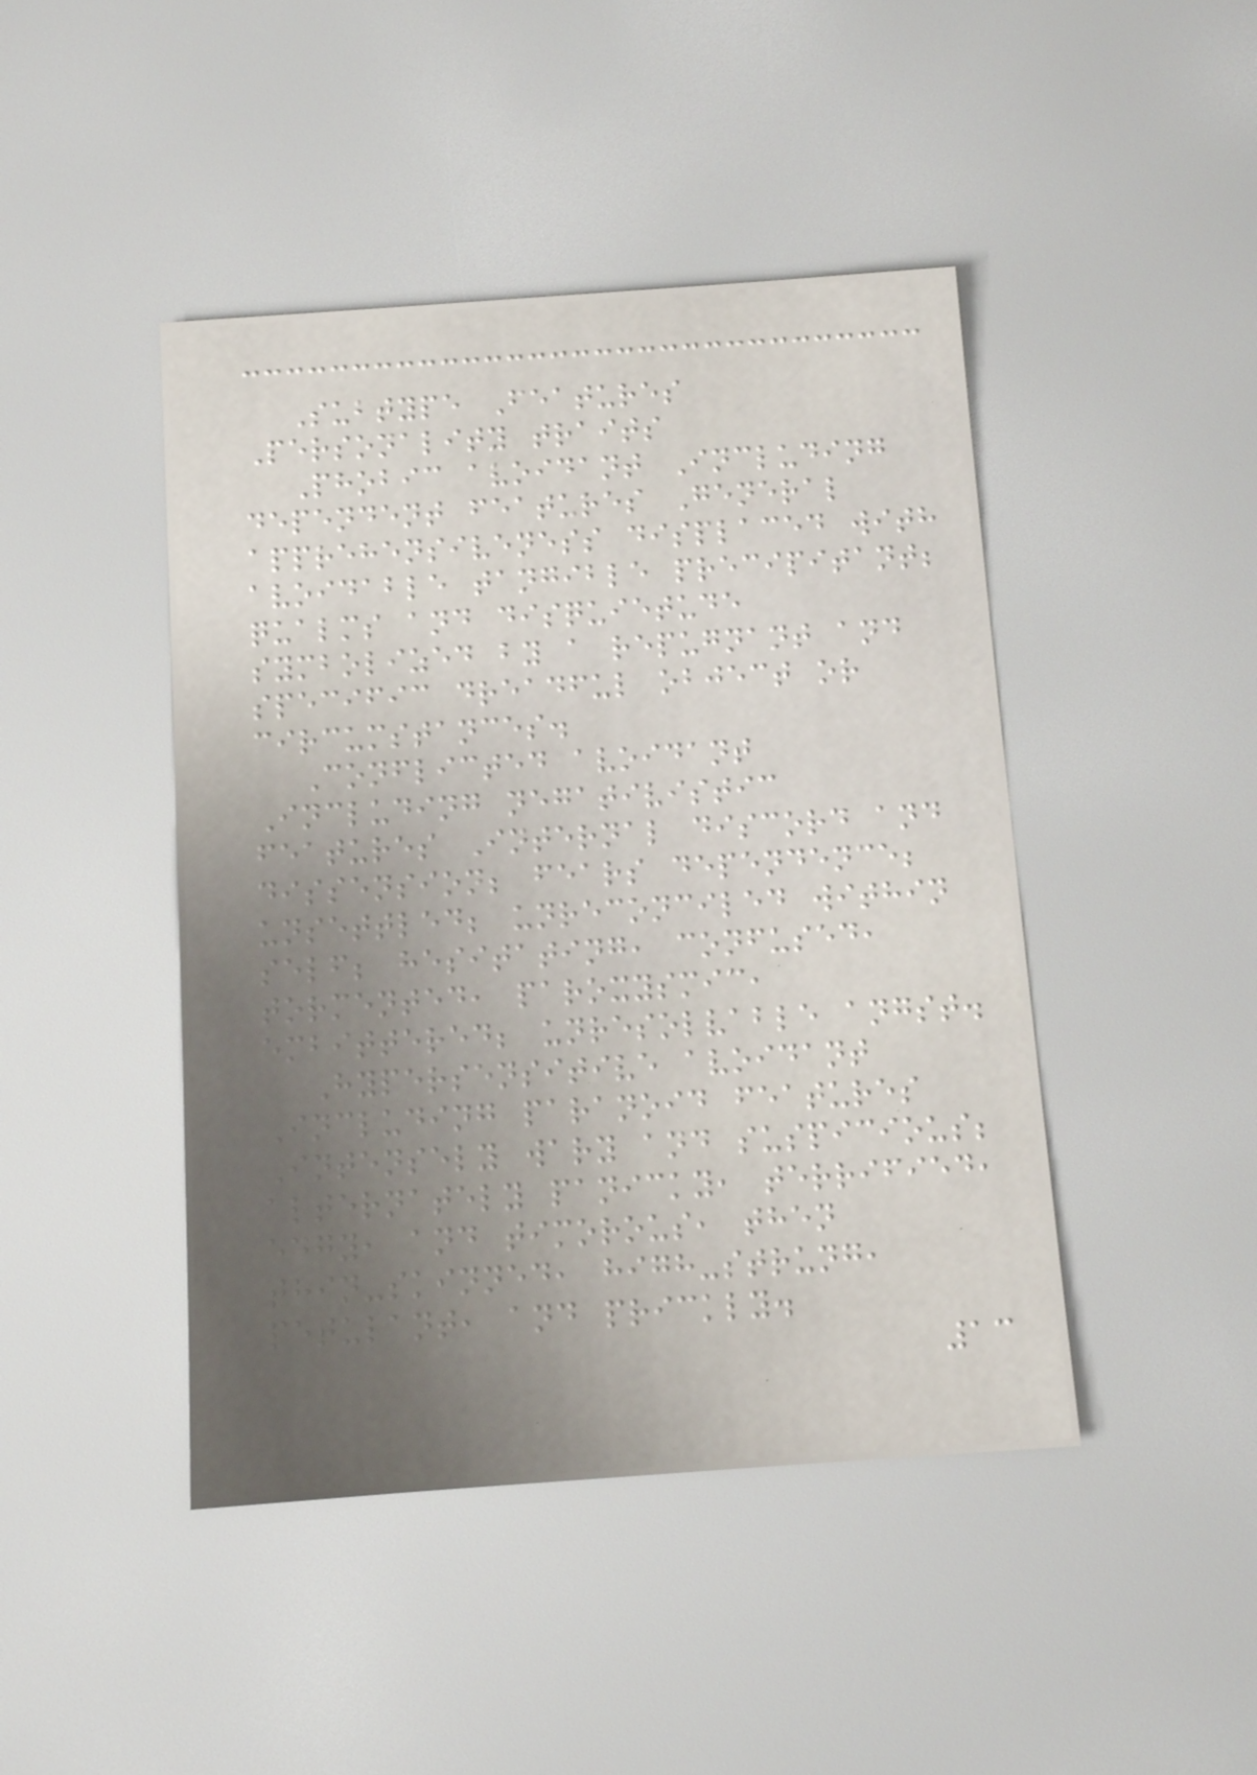Subtype Features
Personality traits
Phobic avoidant Including
dependent features General
apprehensiveness displaced with
avoidable tangible precipitant;
qualms and disquietude
symbolized by a repugnant and
specific dreadful object or
circumstances.
Conflicted avoidant
Including negativistic
features Internal discord and
dissension; fears dependence;
unsettled; unreconciled within
self; hesitating, confused,
tormented, paroxysmic,
embittered; unresolvable angst.
Hypersensitive avoidant
Including paranoid features
Intensely wary and suspicious;
alternately panicky, terrified,
edgy, and timorous, then
thin-skinned, high-strung,
petulant, and prickly.
13
